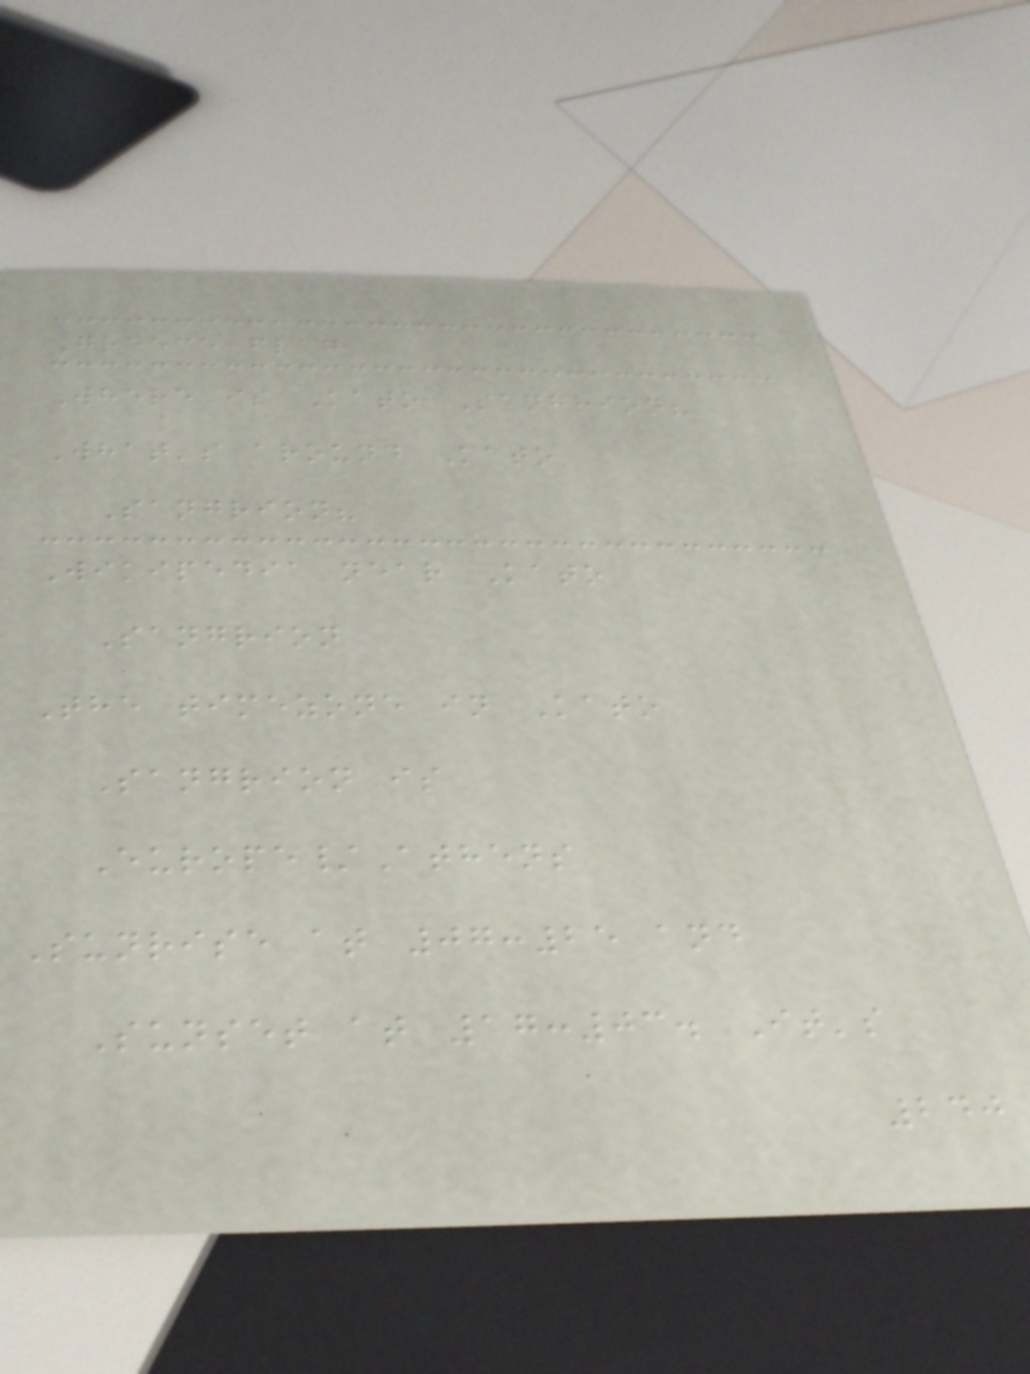Greece flag
Where is Kato Sangrion?
What's around Kato
Sangrion?
Wikipedia near Kato
Sangrion
The timezone in Kato
Sangrion is
Europe/Athens
Sunrise at 07:25 and
Sunset at 17:03. It's
240
